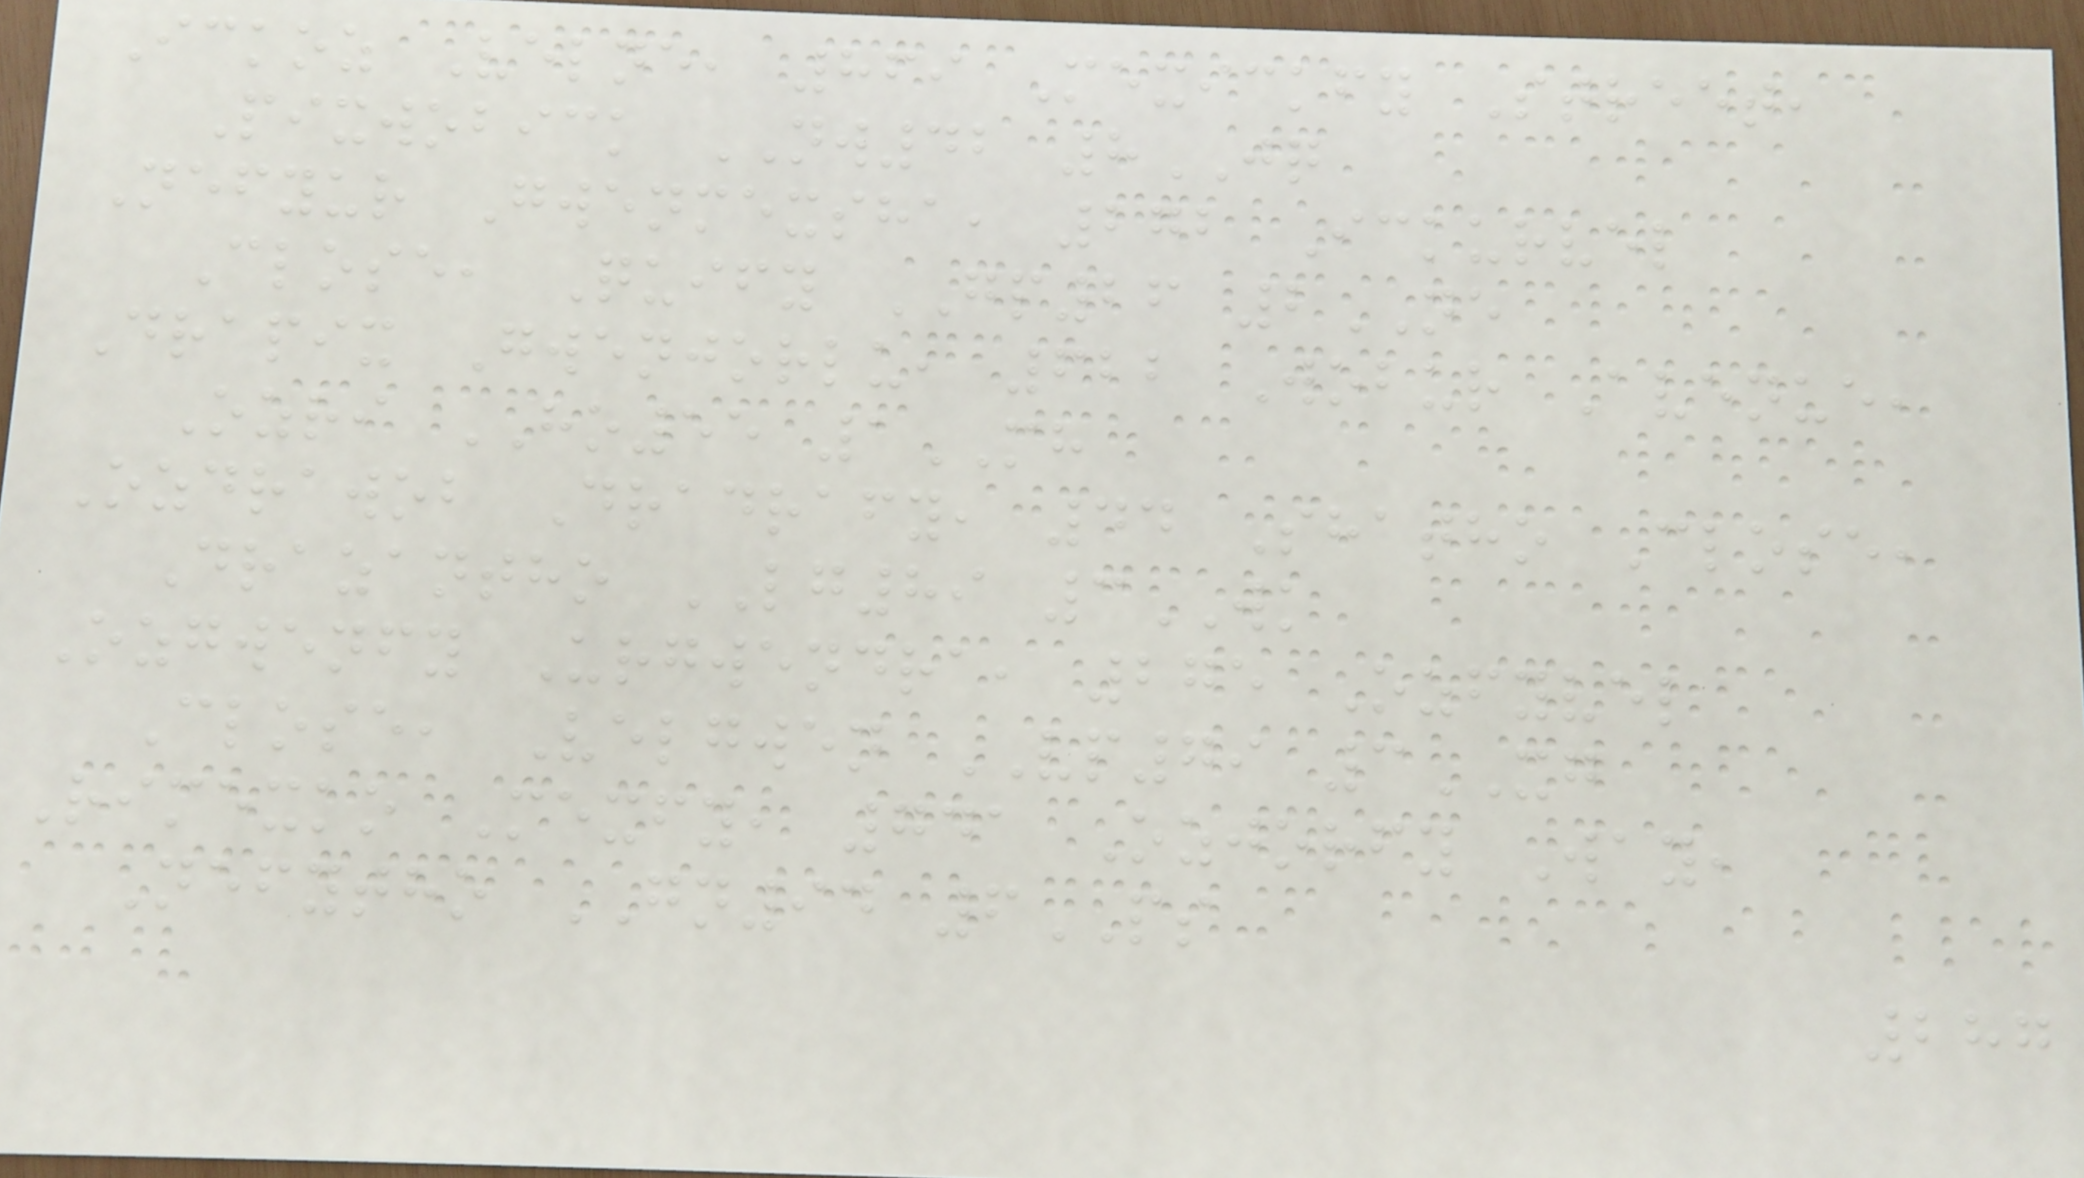Ickoz Velne, 869 Mexickfy Street,
Pixwobick NW42 8JQ
Nefyur Gwenmexsha, 272 Ickurvel
Close, Quify GP26 2NE
Drapix Gwenjorlu, 622 Wobur Avenue,
Ozri HO55 1MH
Ozdrawob Dradrafy, 44 Shatho Close,
Drazantho LG89 3WK
Ozgwenfy Urgwendra, 275 Ozfyvel
Close, Velgwen VP79 3XG
Rimexko Mexfy, 741 Ozjorfy Way,
Nefytho GN94 6PS
287
